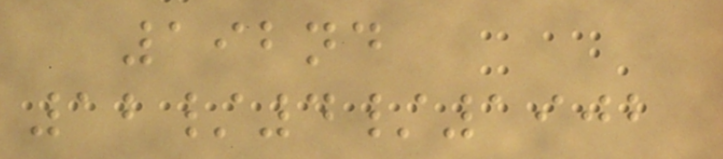192nd
12/4/1902
